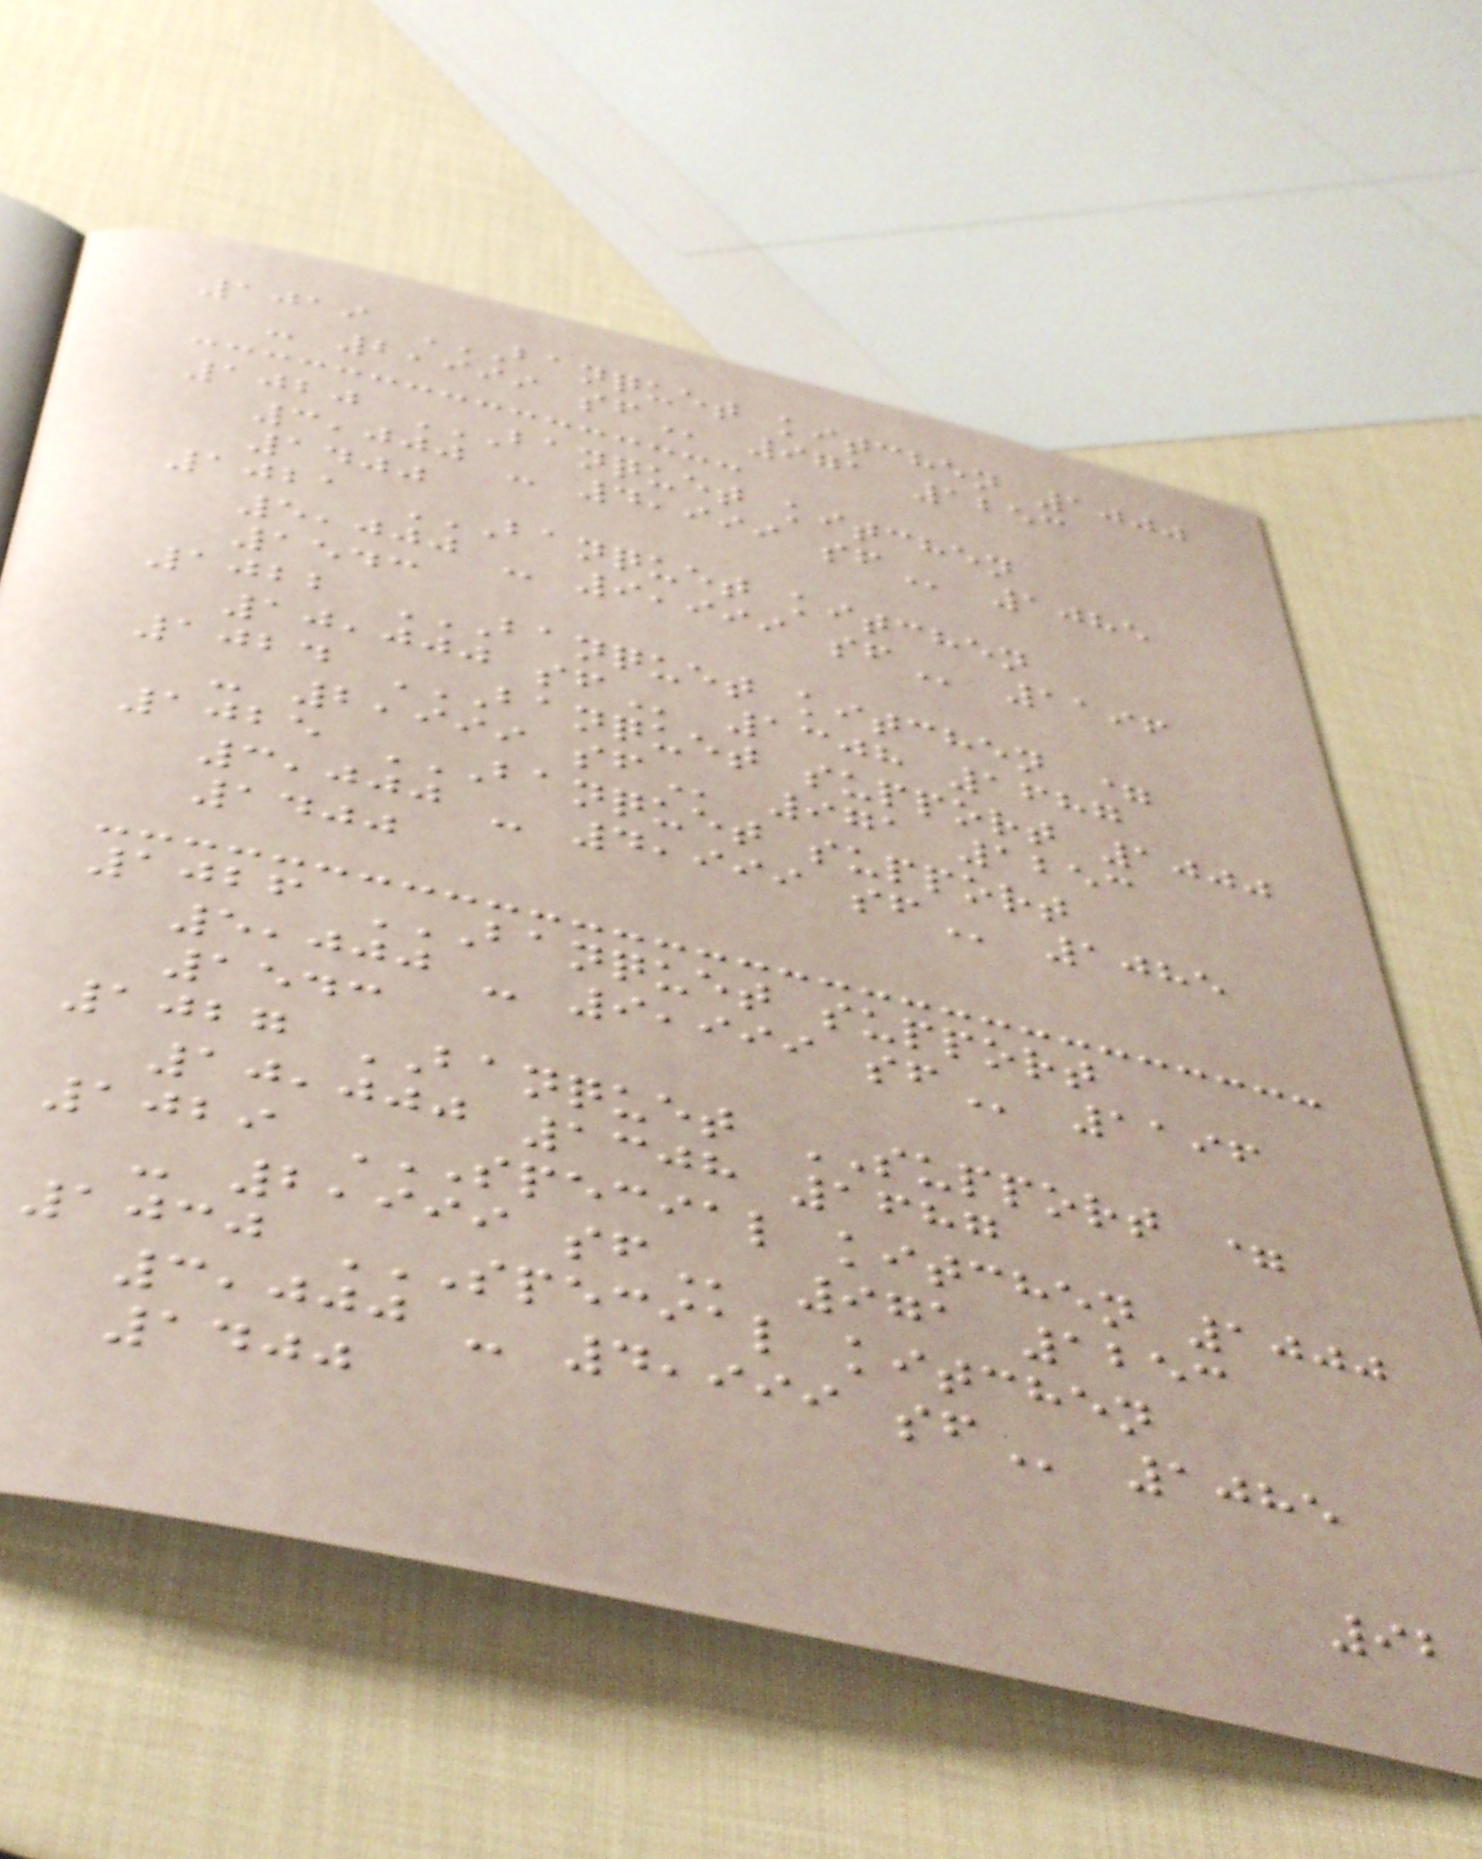1019 BANQUET KITCHEN 1000
- 2,999 SF 971 1253
1020 BANQUET KITCHEN
3,000 - 4,999 SF 1085
1400
1021 BANQUET KITCHEN
5,000 - 9,999 SF 1196
1543
1022 BANQUET KITCHEN =
10,000 SF 1308 1687
1024 BANQUET SUPPORT 1000
- 2,999 SF 971 1253
1025 BANQUET SUPPORT
3,000 - 4,999 SF 1085
1400
1026 BANQUET SUPPORT
5,000 - 9,999 SF 1196
1543
1027 BANQUET SUPPORT =
10,000 1308 1687
1029 SPECIAL KITCHEN 1000
- 2,999 SF 971 1253
1030 SPECIAL KITCHEN
3,000 - 4,999 SF 1085
1400
92
